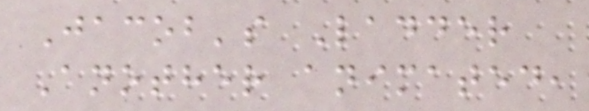Jacob's Ladder
Another animated,
